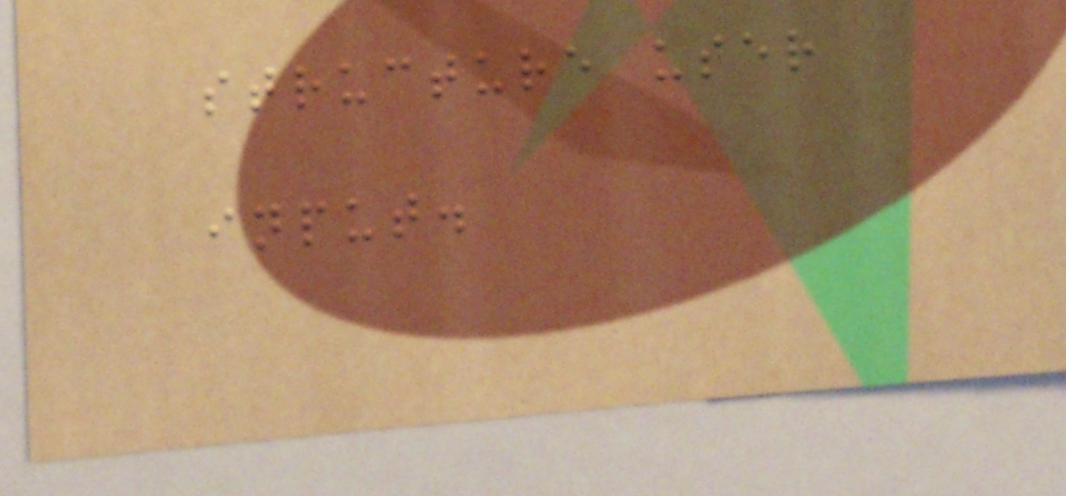structure user
input.
